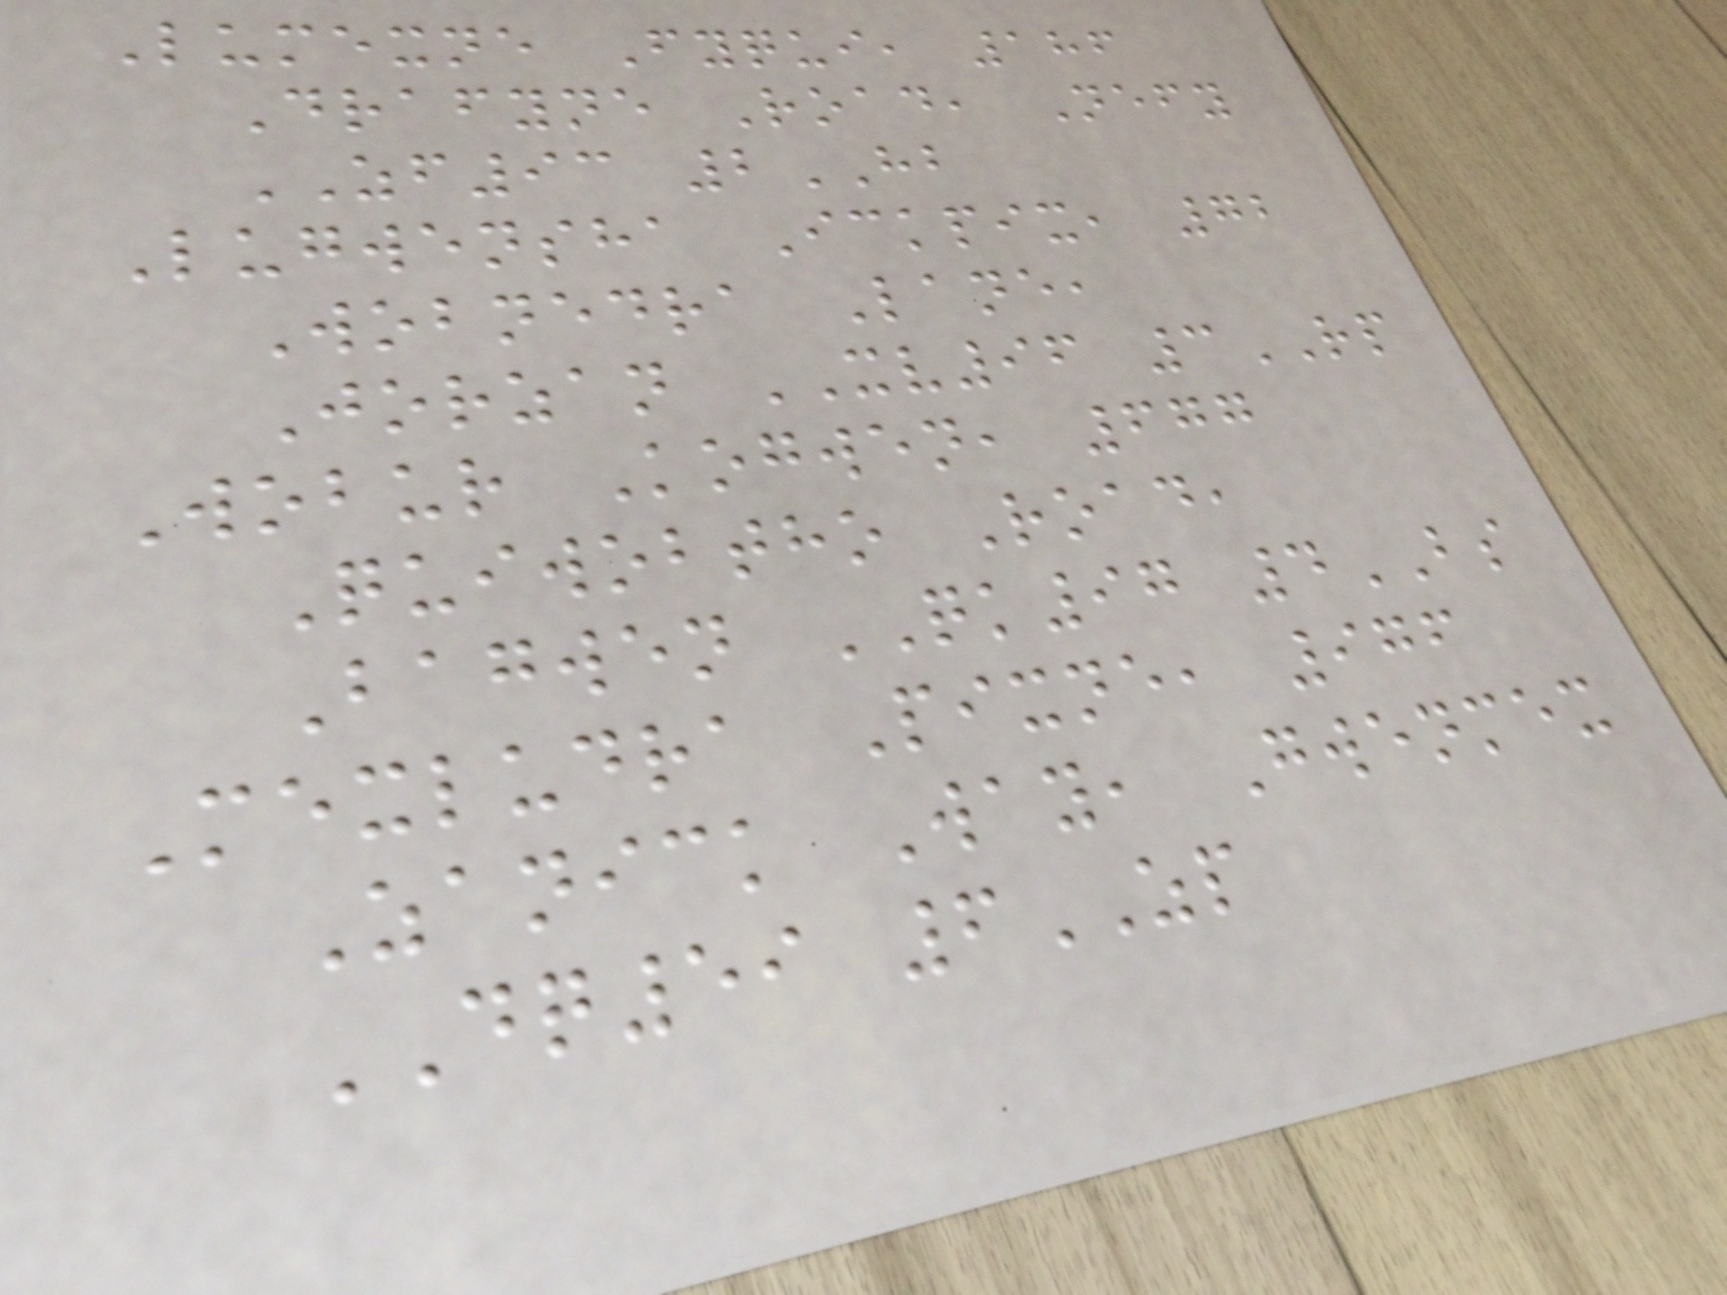Lumexne Fyqui, 186
Drafyne Road, Nefy
ZF93 2HB
Lugwensha Ickpix, 72
Wobnedra Lane,
Jorzan XV96 3RP
Wobur Kogwen, 677
Quiwobtho Road,
Bagwen QK97 4BS
Mexludra Pixne, 976
Zanick Way, Gwenmex
DQ59 6ZP
